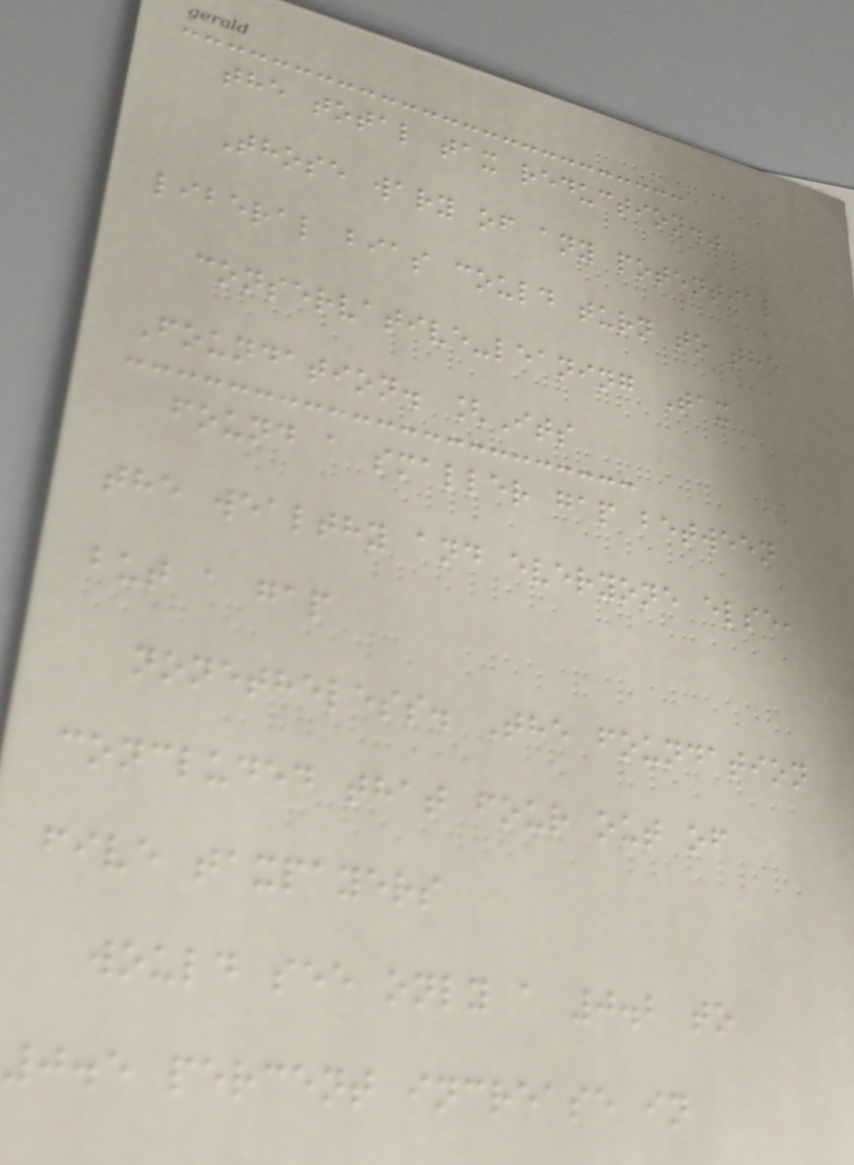the total tax reduction."
Those wary of any potential
liberal bias could turn to the
conservative-leaning Tax
Foundation. [Its
found a smaller gap between
the wealthy and everyone else,
but a gap
nonetheless. The foundation
concluded that four out of
five taxpayers
would see only a 0.2 to
0.5 percent increase in
